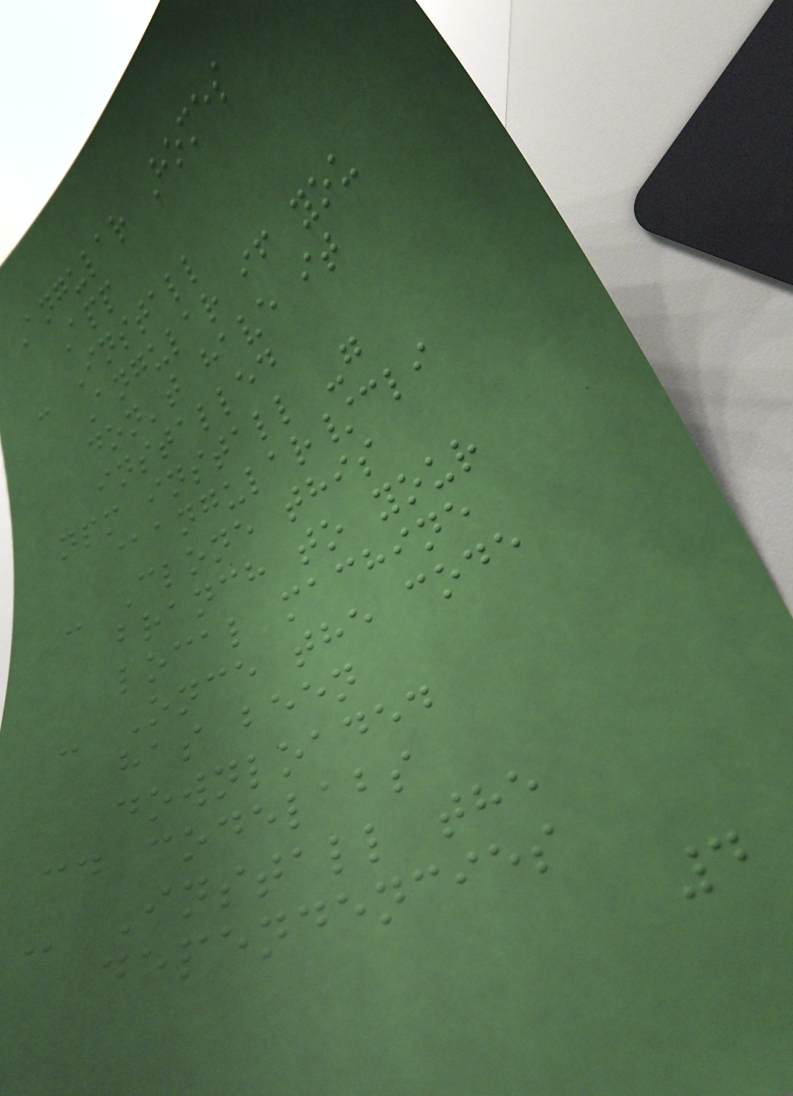Angular Homes
App
- Install
Angular if you
don't have it
installed
npm install -g
@angular/cli
- Clone this
branch to your
local machine
- Once the code
has been
downloaded
cd codelabs
- Install the
dependencies
4
